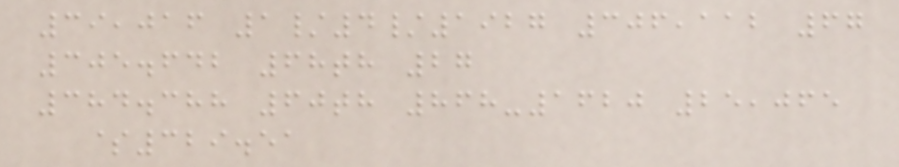39,016 1/4/1927 306,112 67
305.642 68th 27
384.388 60th 868-1620 25,065
$329.51
